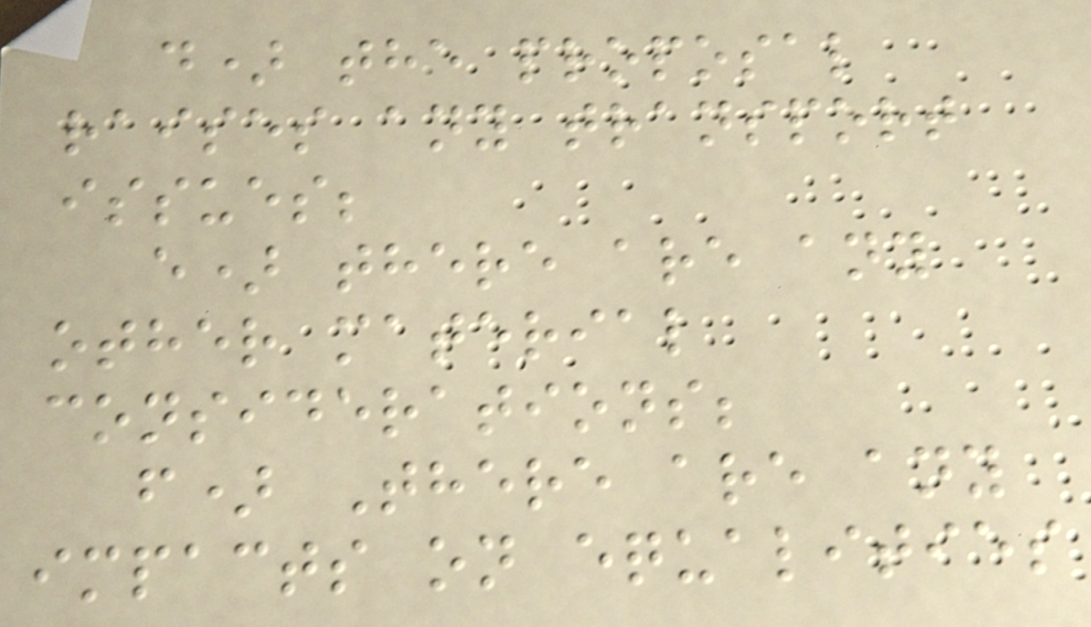d) the proposal
raises any transport
issues;
e) there are any
other material
considerations;
f) There are any
impacts on equalities
